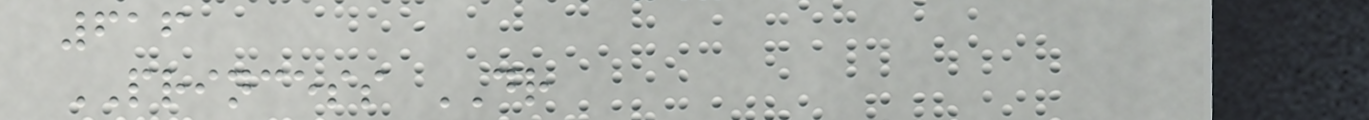616
PRINCESS DR
